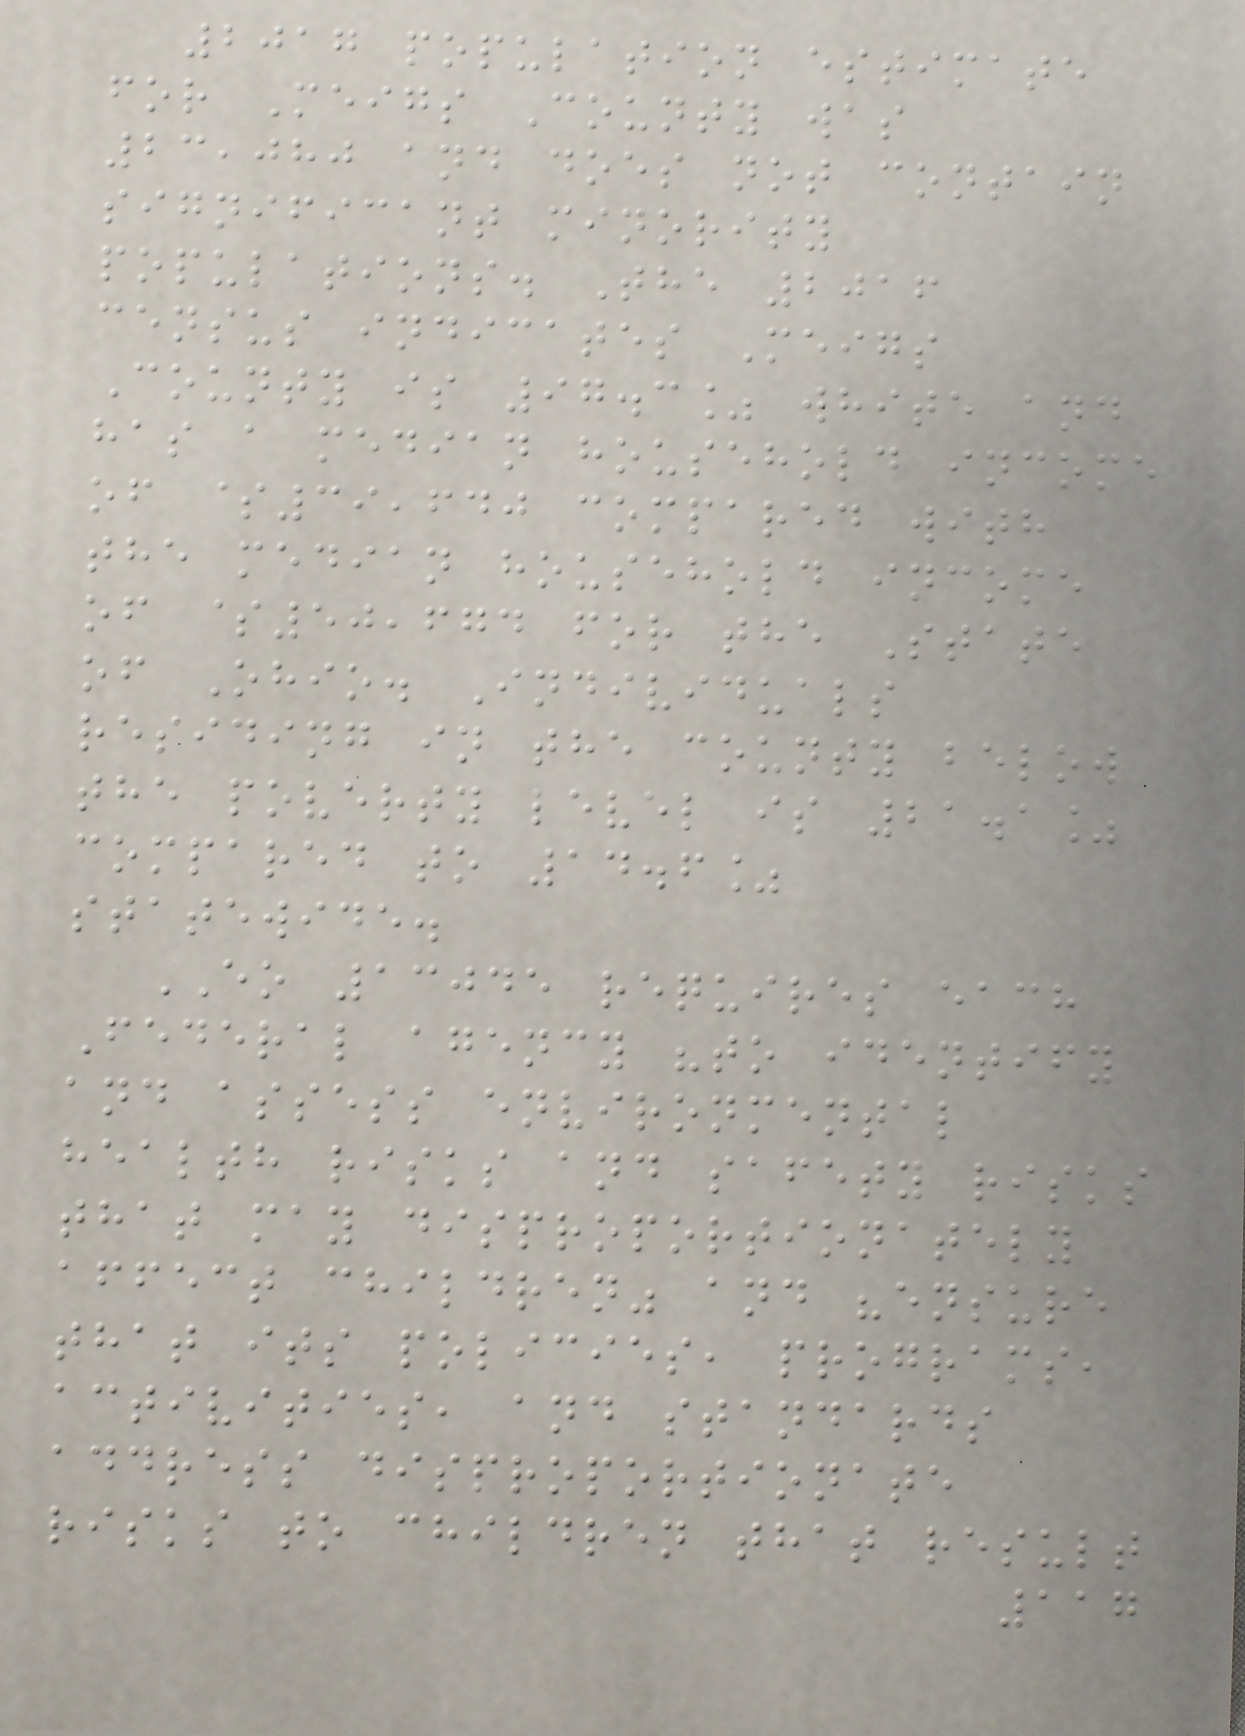2017 population estimate
for Meigs County was
23,080 and does not contain
significant minority
populations. The 2016
census indicates Meigs
County is 97.3% white and
has a median household income
of $39,640 compared with
the median household income
of $50,674 for the State
of Ohio. Individuals
residing in the county below
the poverty level is 21.1%
compared to 14.6%
statewide.
EO 13045 requires each
Federal agency "to identify
and assess environmental
health risks and safety risks
that may disproportionately
affect children" and "ensure
that its policies, programs,
activities, and standards
address disproportionate
risks to children that result
117
